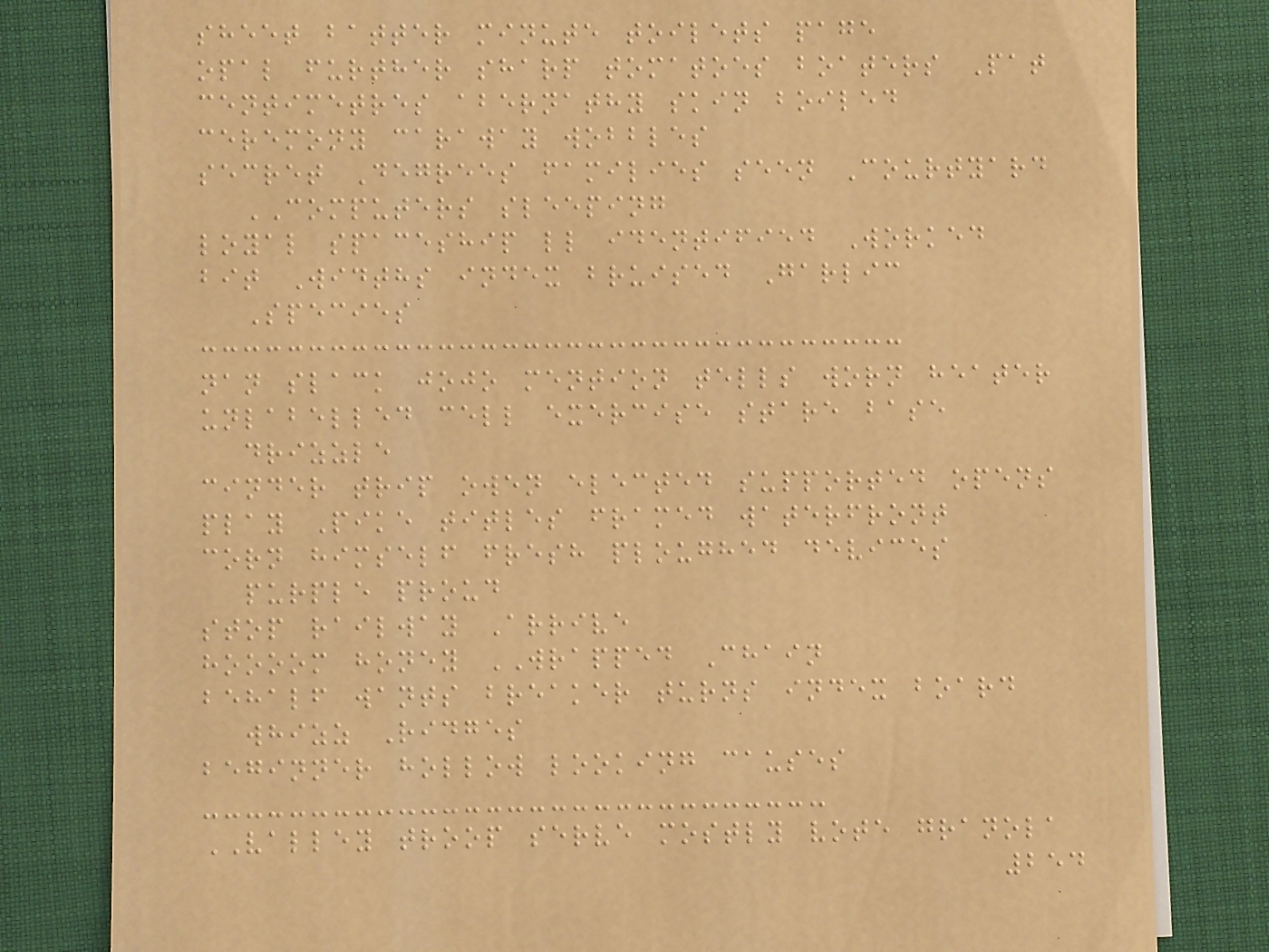sheet batter minute toilets page
opal further sharp tomatoes boaters Pat
centimetres abernathy skin boiled
ceremony caraway wobbles
secret Degrees families seen Courtyard
COMPUTERS sleeping
loyal spaceship ll identified Worked
bit Widths index bruised Garlic
Species
nan slack jojo mention tells worn heater
unlabelled cell exercise stare base
drizzle
cinder trip owen elected supported opens
play Pike titles framed waterfront
corn himself fresh ploughed devices
purple proud
stop railway Arrive
hoooom honey WRAPPED Chain
behalf wants breaker turns index board
whizz Ridges
beginner hollow looking causes
VALLEY troop serve mostly vote granola
254
